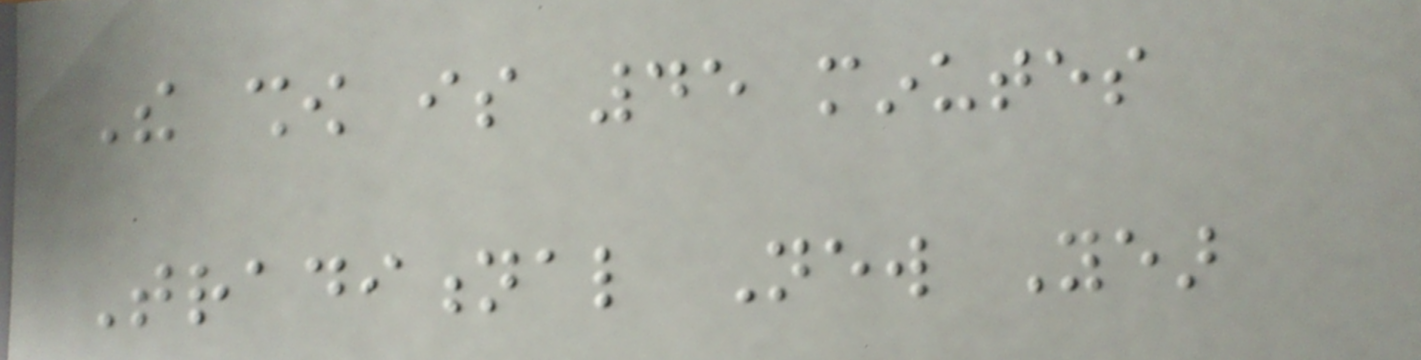The show is 45 minutes
Traditional New Year
